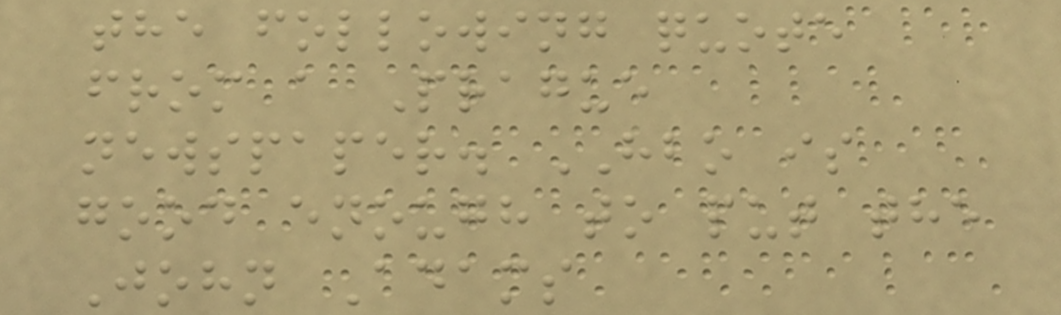the following quote
from a Prague
newspaper. HBO is
good enough to put the
John Adams
